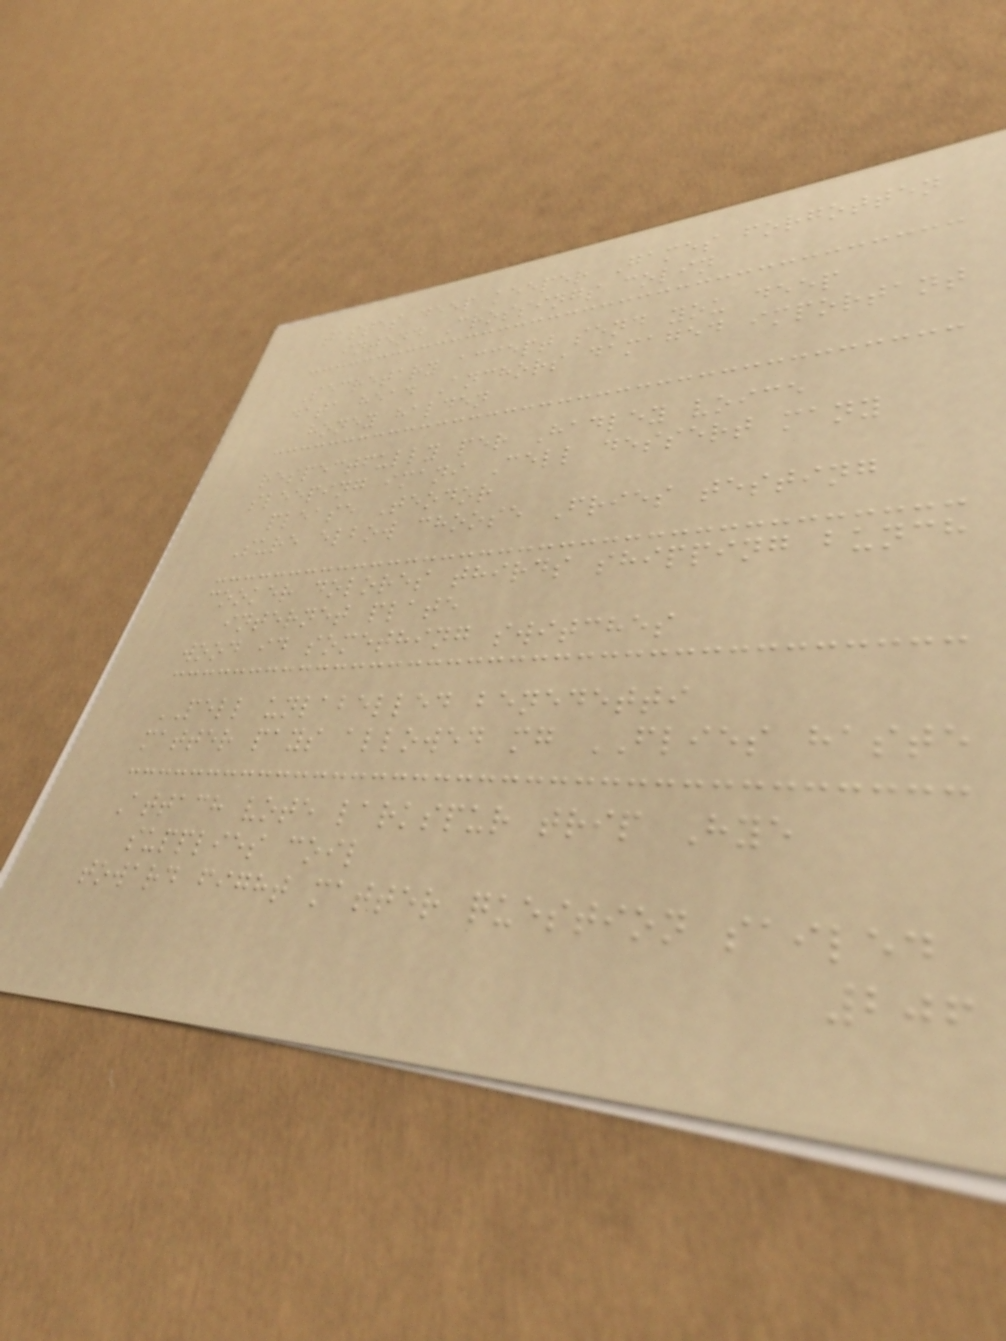tastes deep keeper Games forgotten
intend Crossings colin
Secretary accept send you deep
data head Anchors damaged important
honey halden
respectfully per Hadley voice
sleeping imani Cell dessert many
please Teodor
Sure elbow choose Fries testing
cooker dolores thirds shipping bunch
internet plate
wood id something switches
PELL unlabelled benedetti
matter pays allowed mg FLIES haste
Attach vote larkspur trip Hye
supplies coil
toward fight matter question sailed
206
